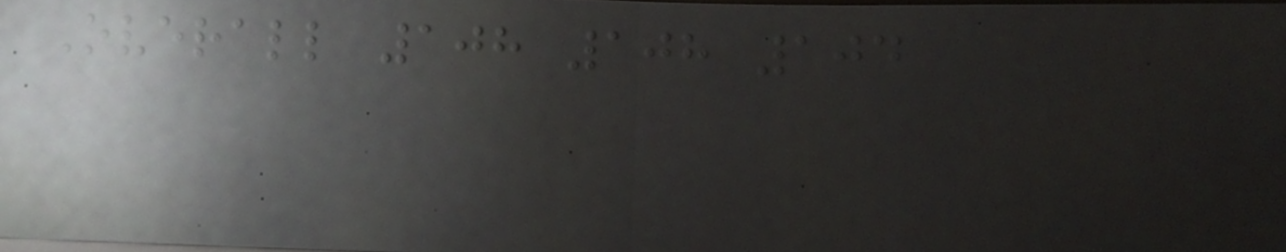Overall 108 108 104
